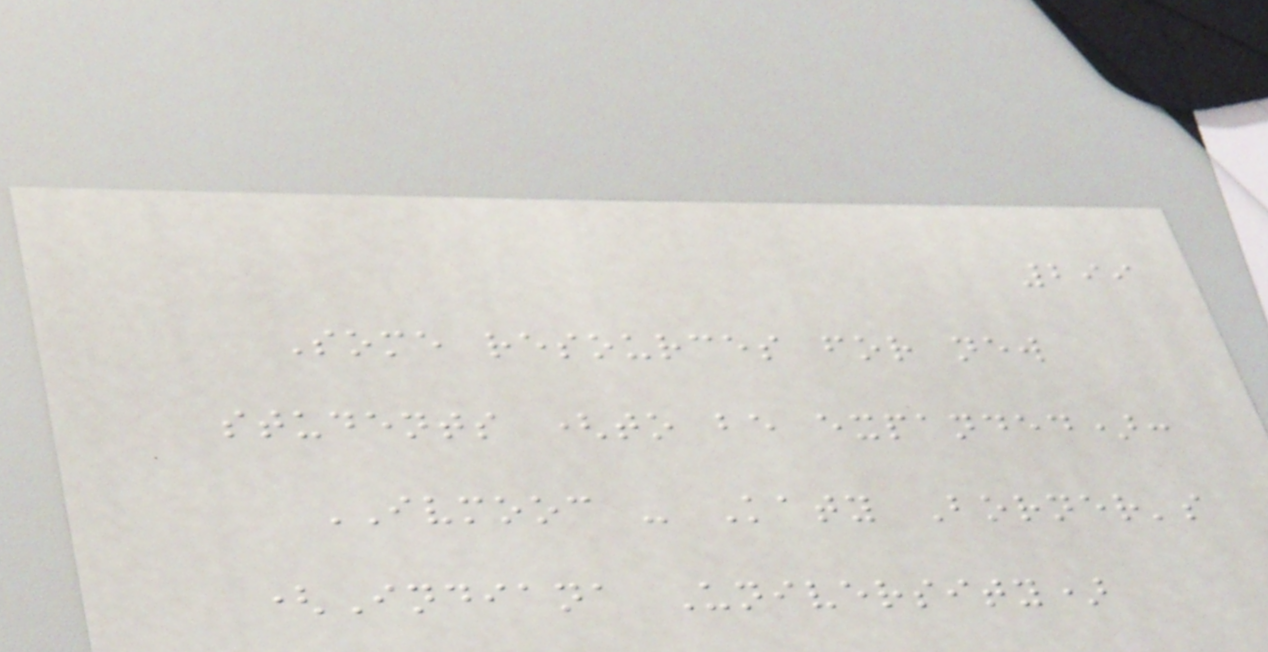299
Some resources for new
students (to be expanded):
IVMOOC - Katy Borner's
(Indiana University)
